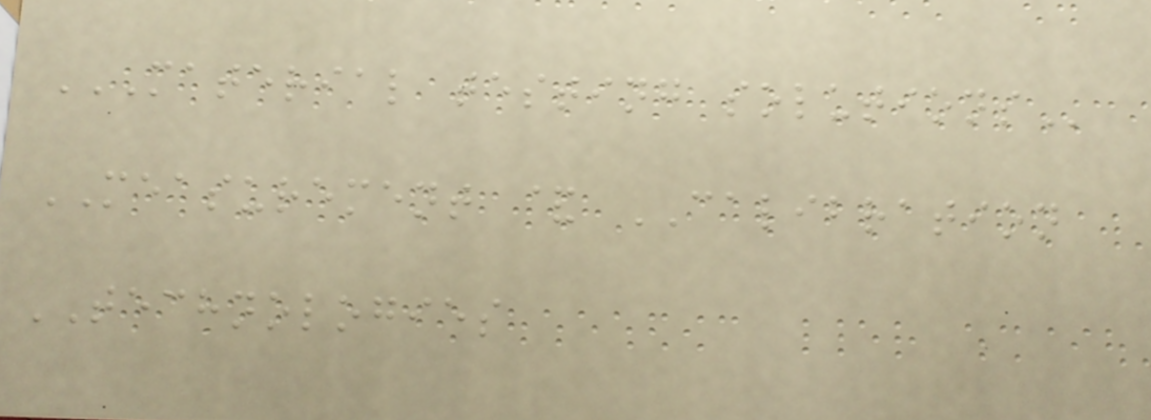MATERIAL TESTING SOLUTIONS
MEASUREMENT & CALIBRATION
TECHNOLOGIES
